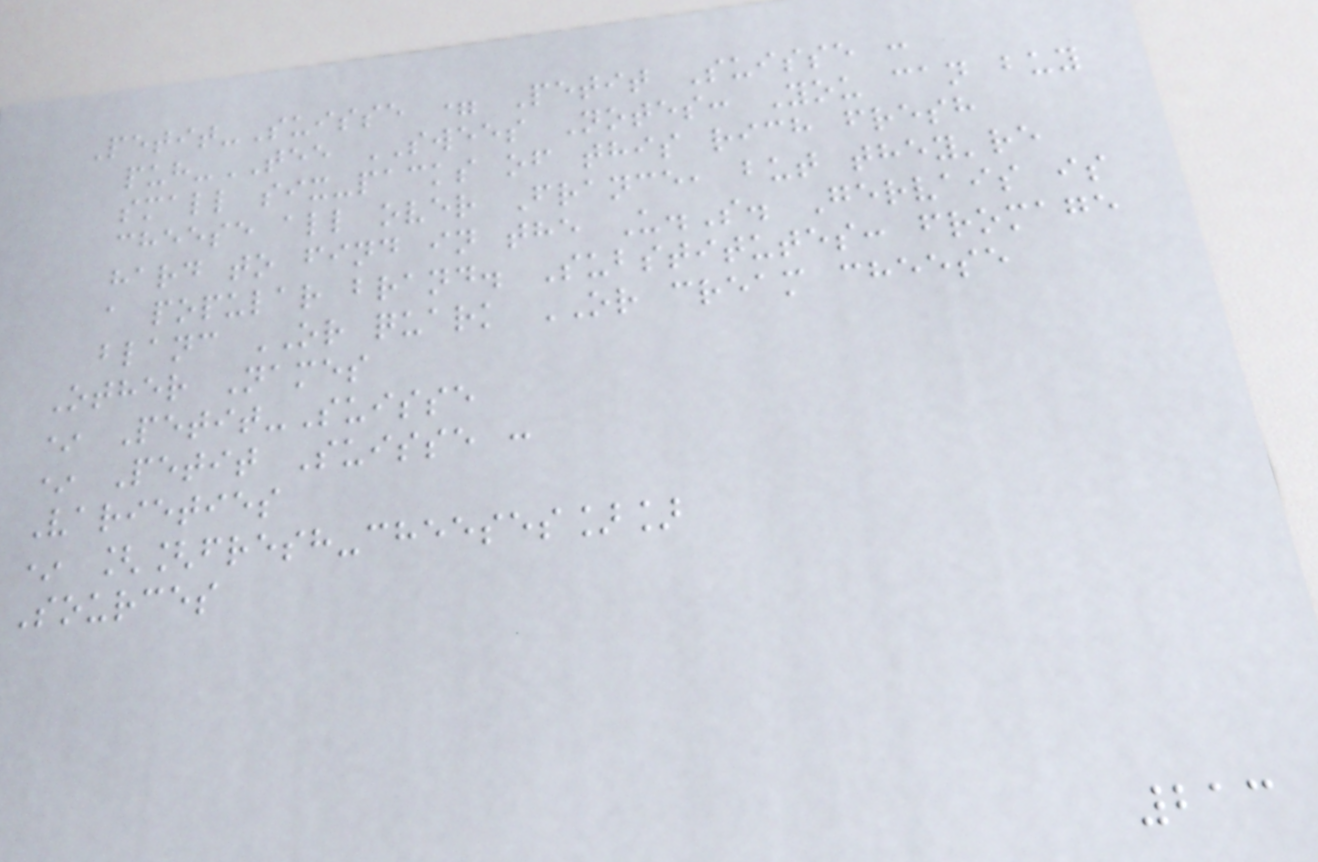Petit-Suisse = Petit Suisse :
puh-TEE SWEES Notes: You can buy
small six-packs of this rich fresh
cheese all over France, but they're
hard to find in the U.S. Gervais is
a popular brand. Substitutes: fromage
blanc OR quark OR cream cheese
Other Names
* Petit-Suisse
* Petit Suisse :
Varieties
* [[fresh-cheeses]]
Sources
213
